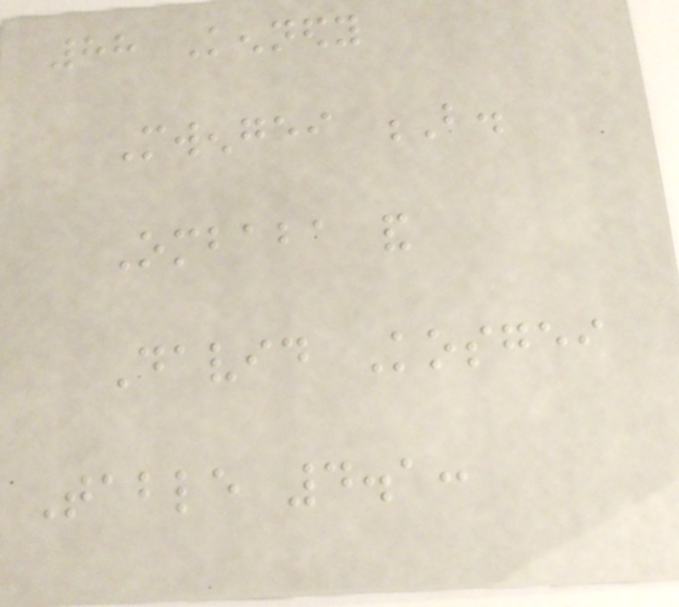88 Kennedy
Mwengei B.
Ombaba and
David Kosgei
Table 4.1:
